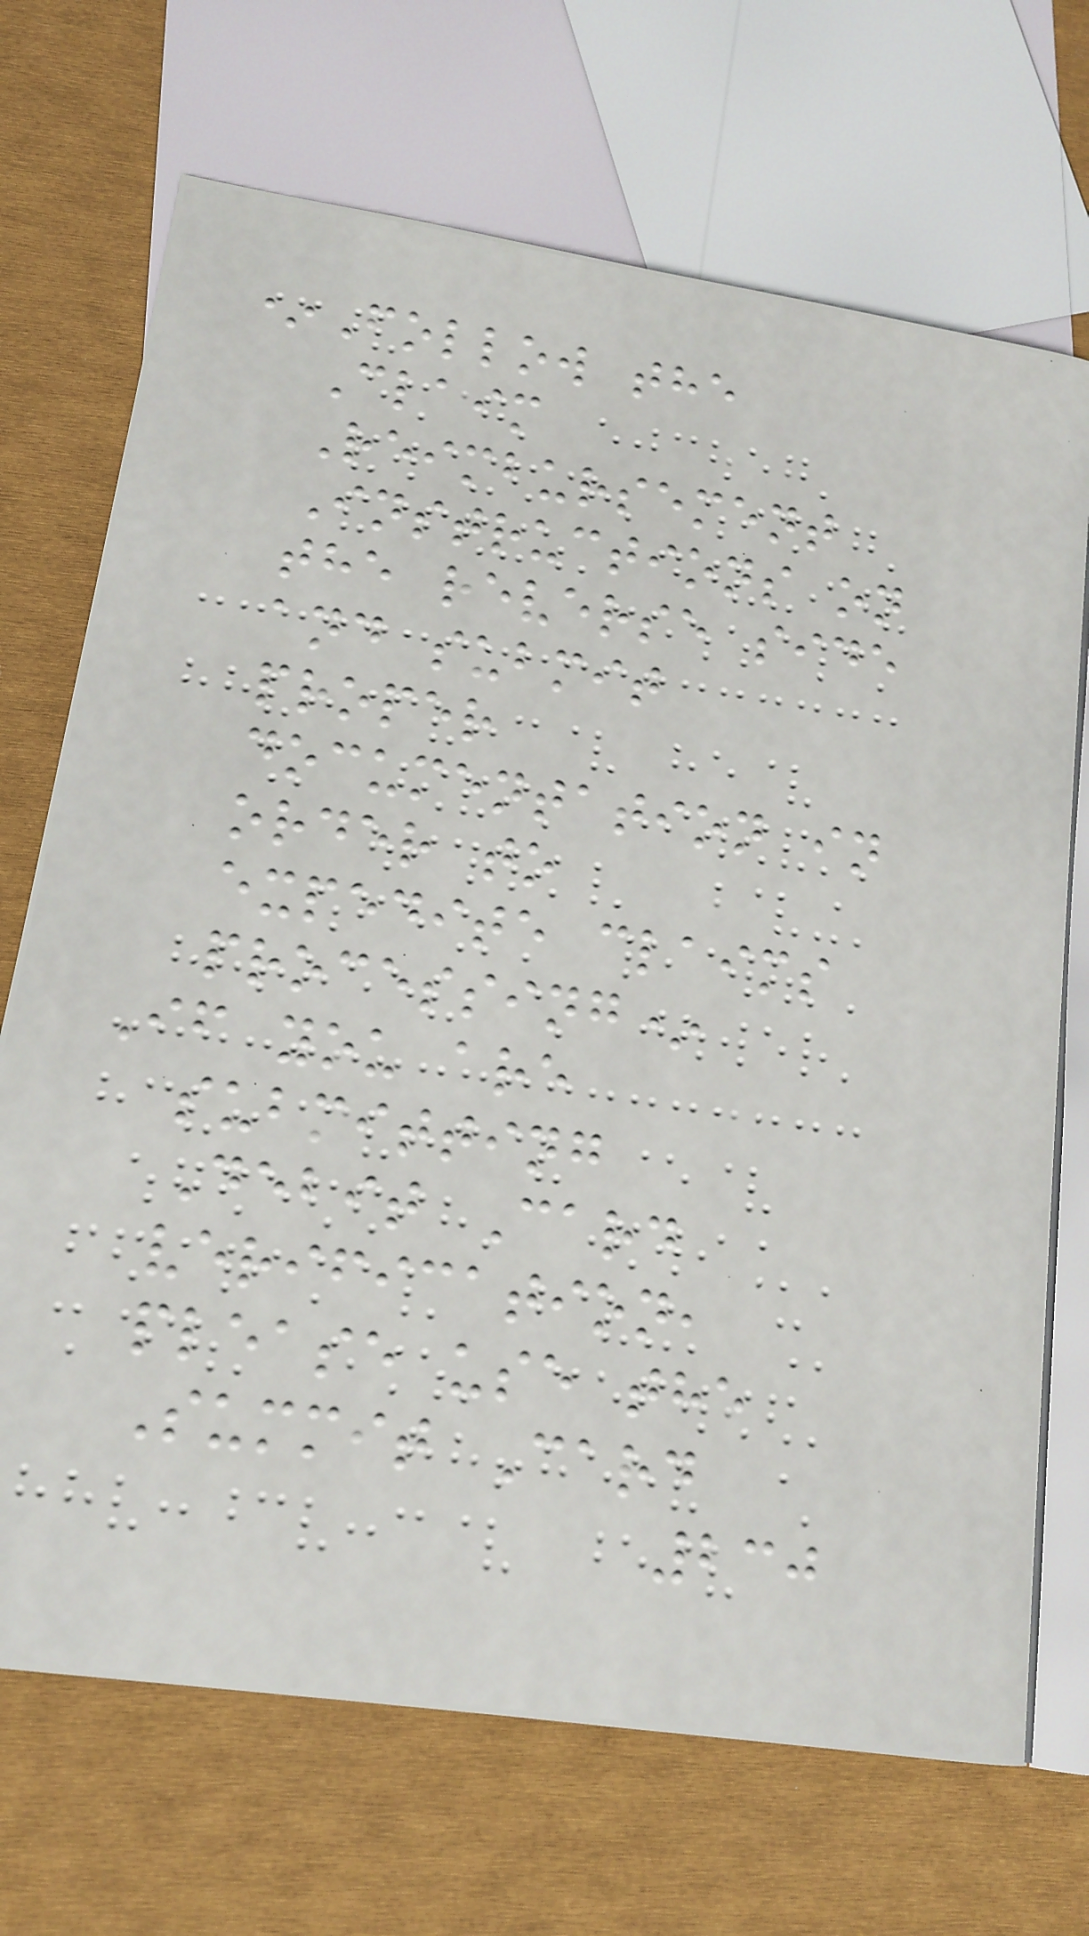*Follow the
Claim
Reimbursement
Instructions on
the reverse side
and submit
proper
documentation in
order to
expedite claims
processing*
If you are
submitting
Debit Card
verification,
please use the
Summit Card
230
